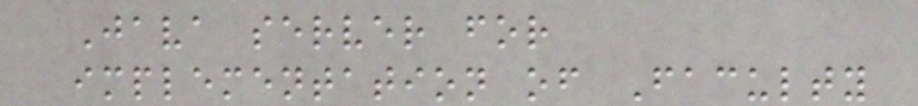Java server for
implementation of Faculty
